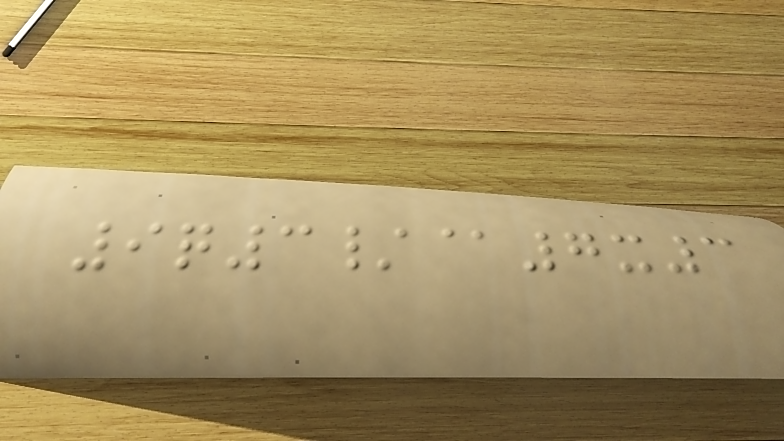9q3/@7x3
